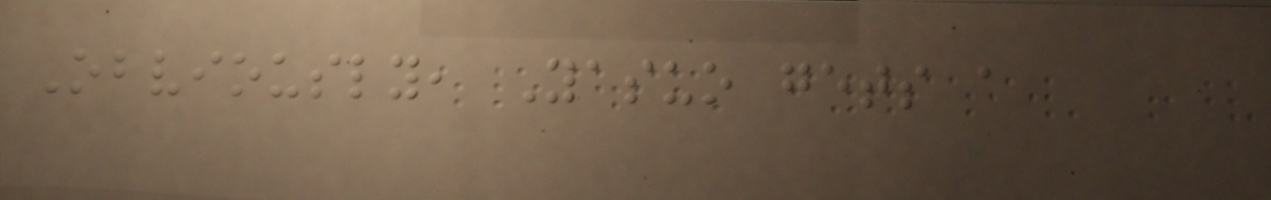Obviously, Yasuo gets a
